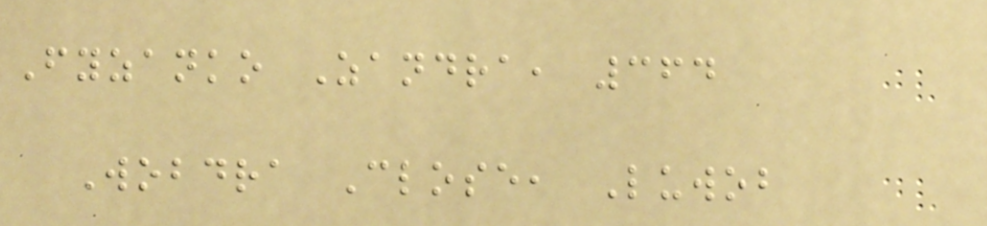Fyzanko Zandra, 364
Wobdra Close, Luwob
